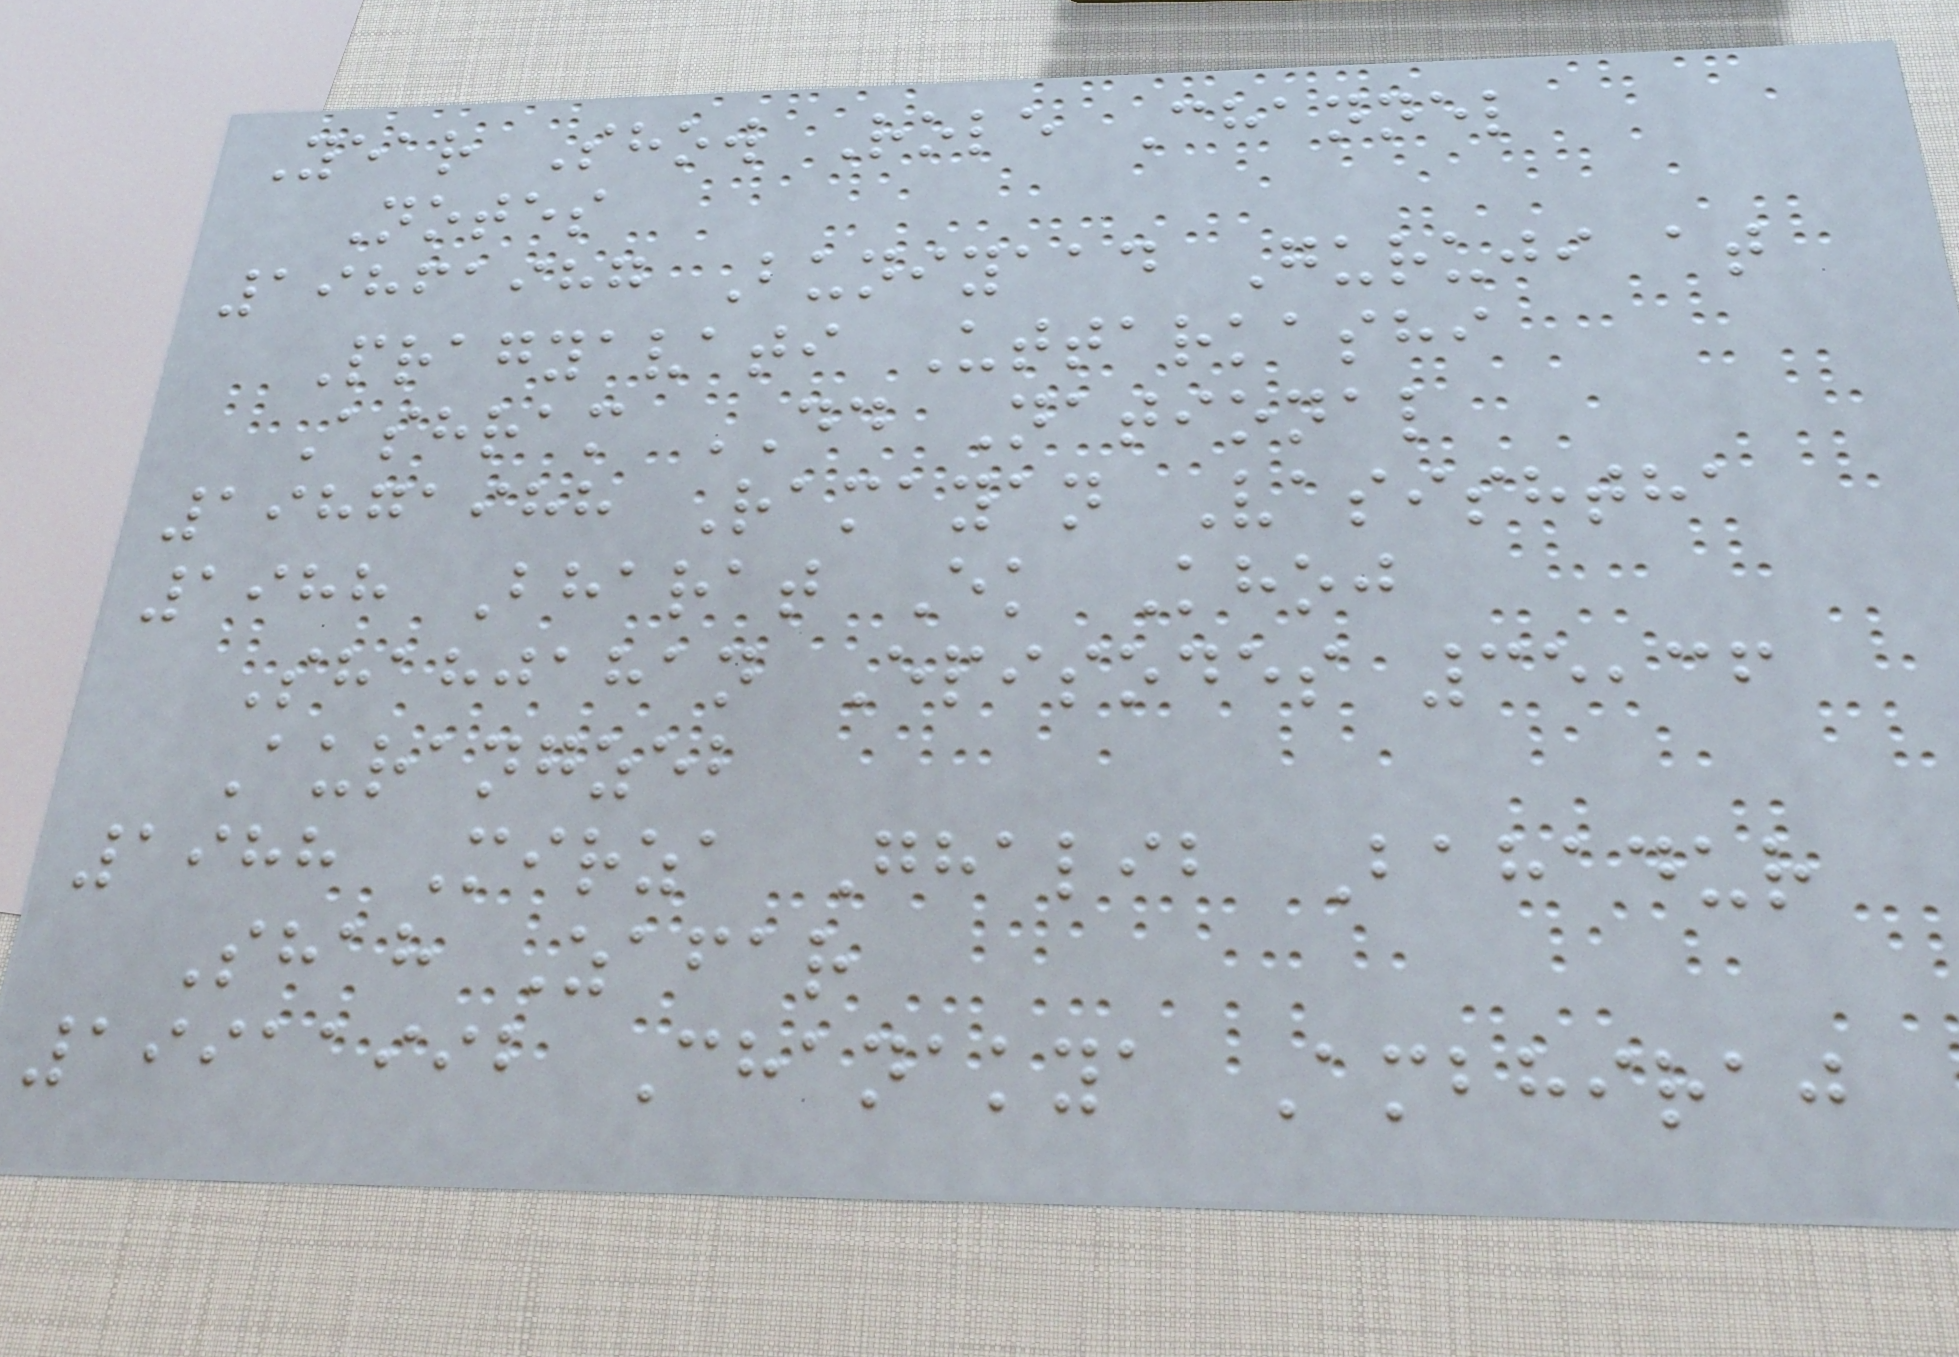Year Show Role Channel
Notes
19861987 Buniyaad Guruji at
Pragyavati Uttarkashi
Ashram DD National
19871988 Ramayan Vasishtha
1988 Bharat Ek Khoj
Shahjahan Episodes 35,36
Aurangzeb
1988 Mirza Ghalib Bahadur
Shah Zafar
19911992 Chanakya Ambhiraj
